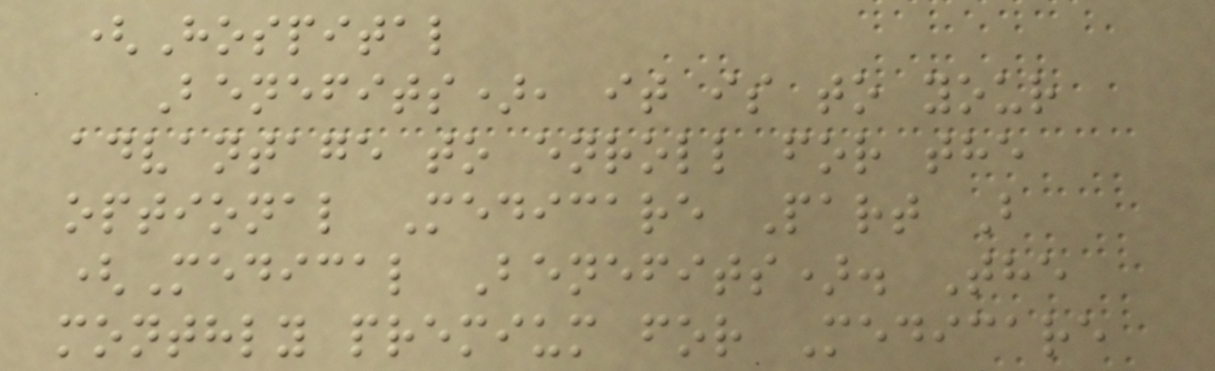(Hospital
Benefits), it is to your
advantage to enroll for the
optional Medicare Part B
(Medical Benefits). The
monthly premium for Medicare
